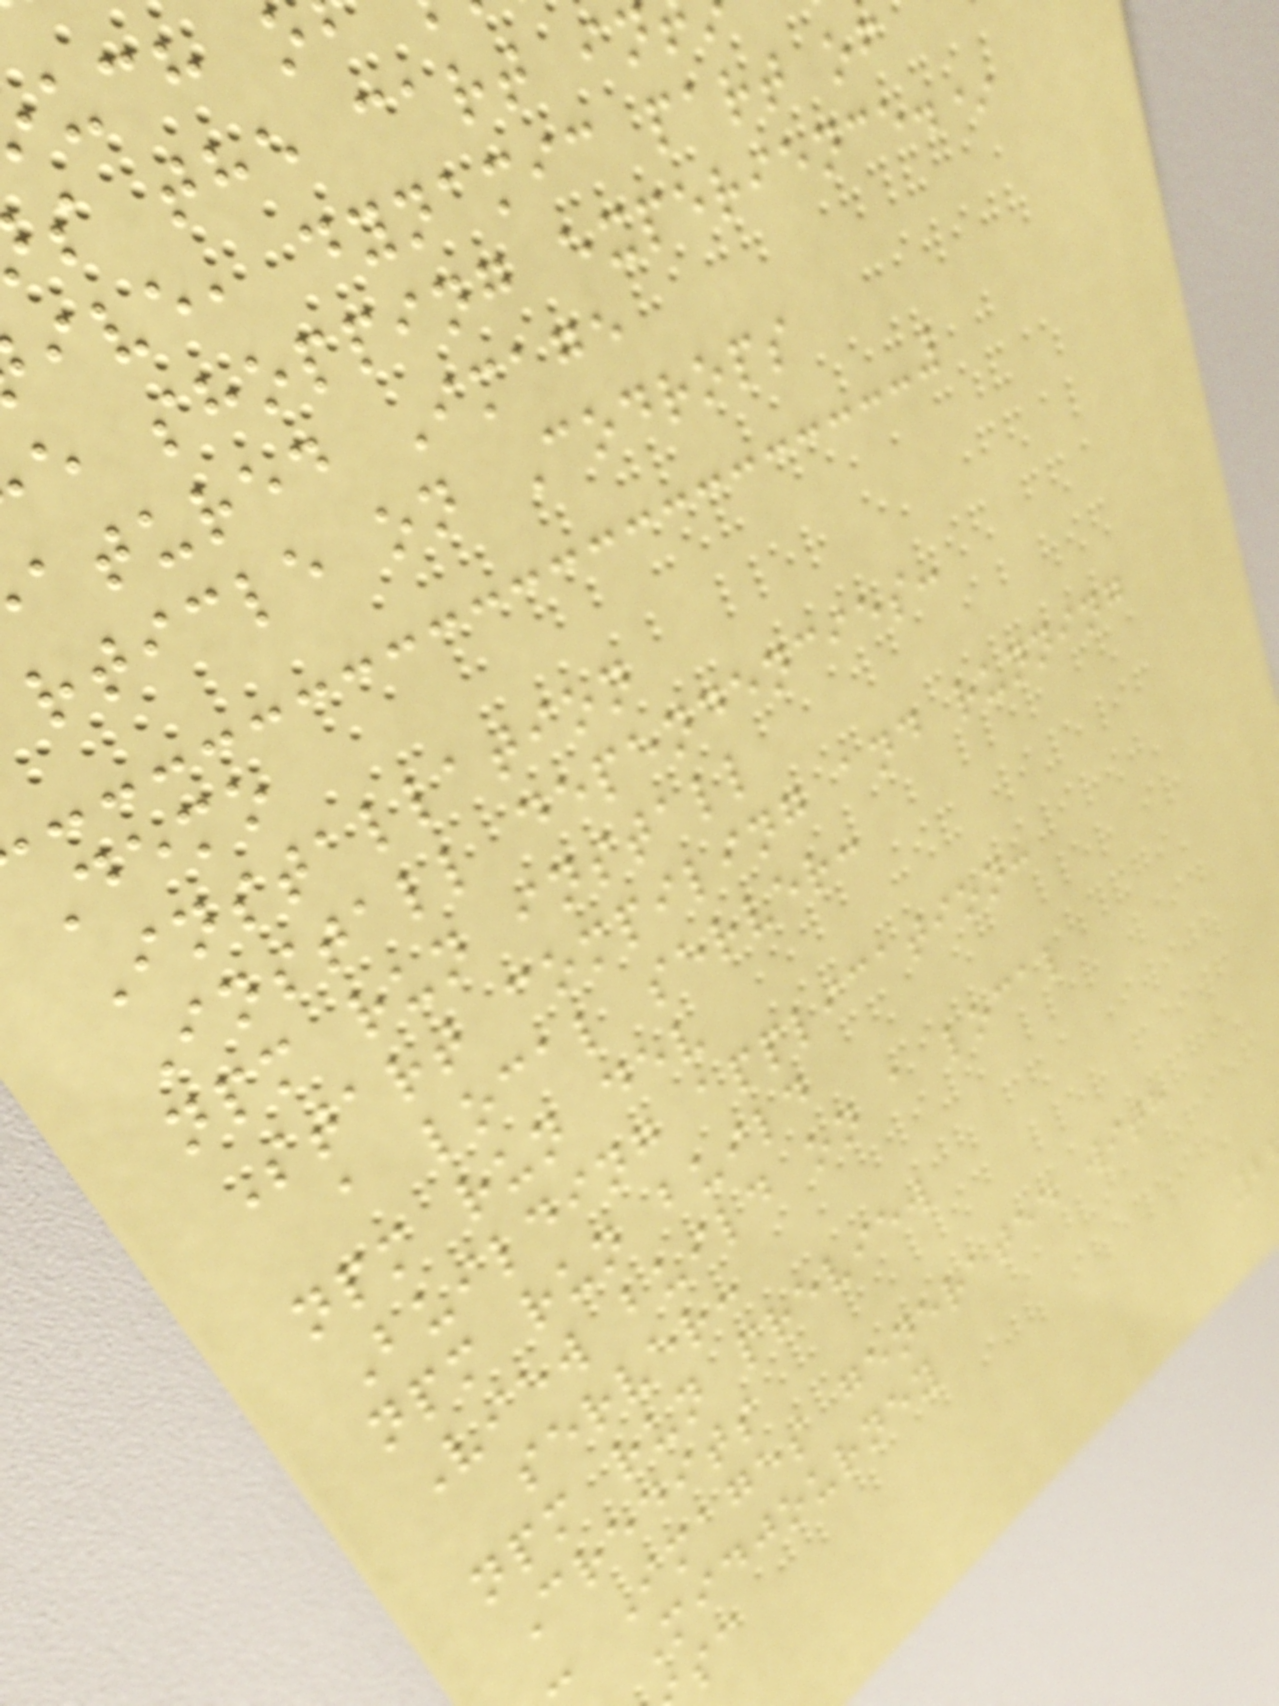s the cart in
ive, dynamic part of
e shopping experience.*
atured Image
rticle on Codrops
Demo
Installation
Install dependencies:
npm run install
Start compiling and running
a local server:
npm run dev
Building application:
npm run build
View build on a local
server:
npm run preview
Credits
- Images generated with
Midjourney
